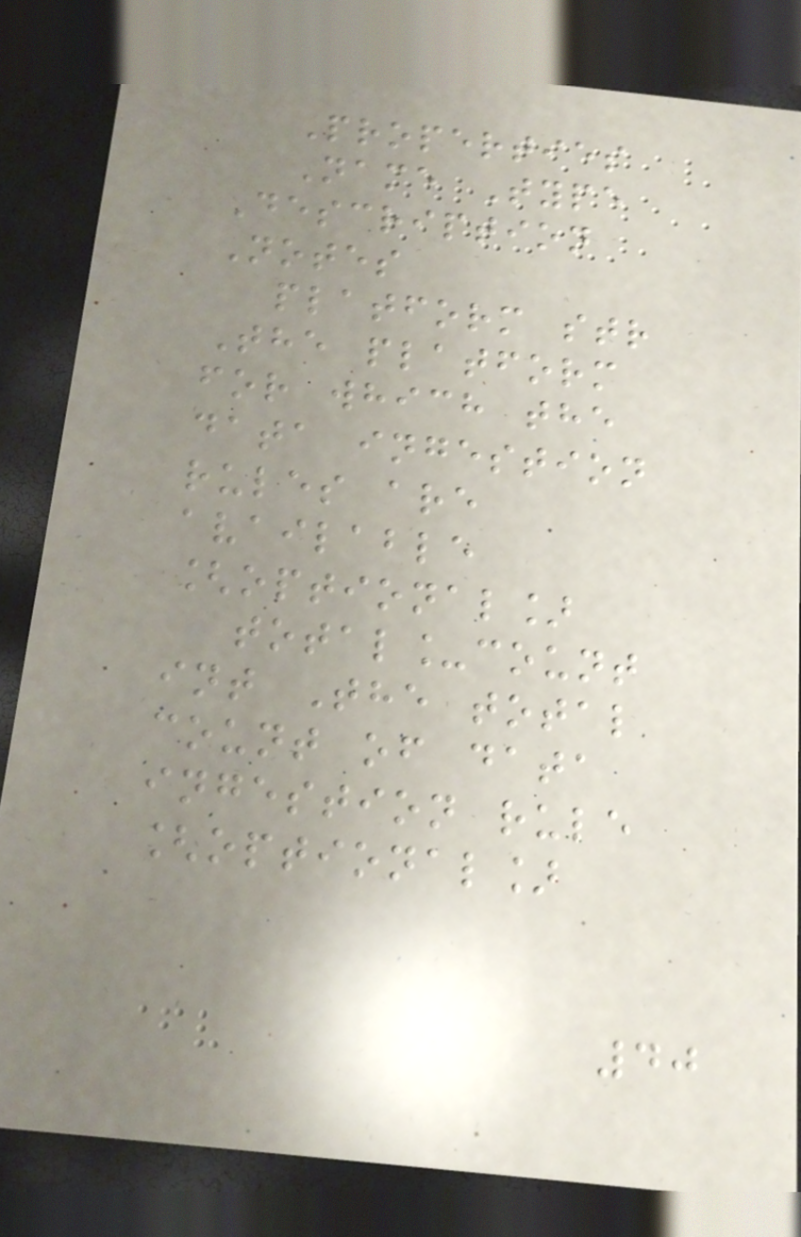Properties
Name Type
Description
Notes
platform str
The platform
for which the
data ingestion
rules are
available
[optional]
total_count
int The total
count of data
ingestion rule
[optional]
40
